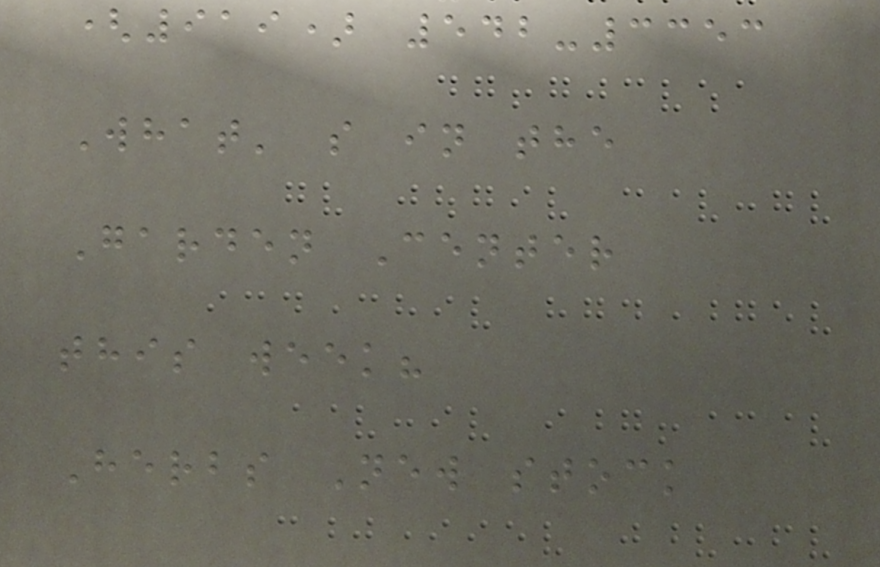(919) 542-3353
What' s in the
Garden Center
this week?
Herbs New stock
